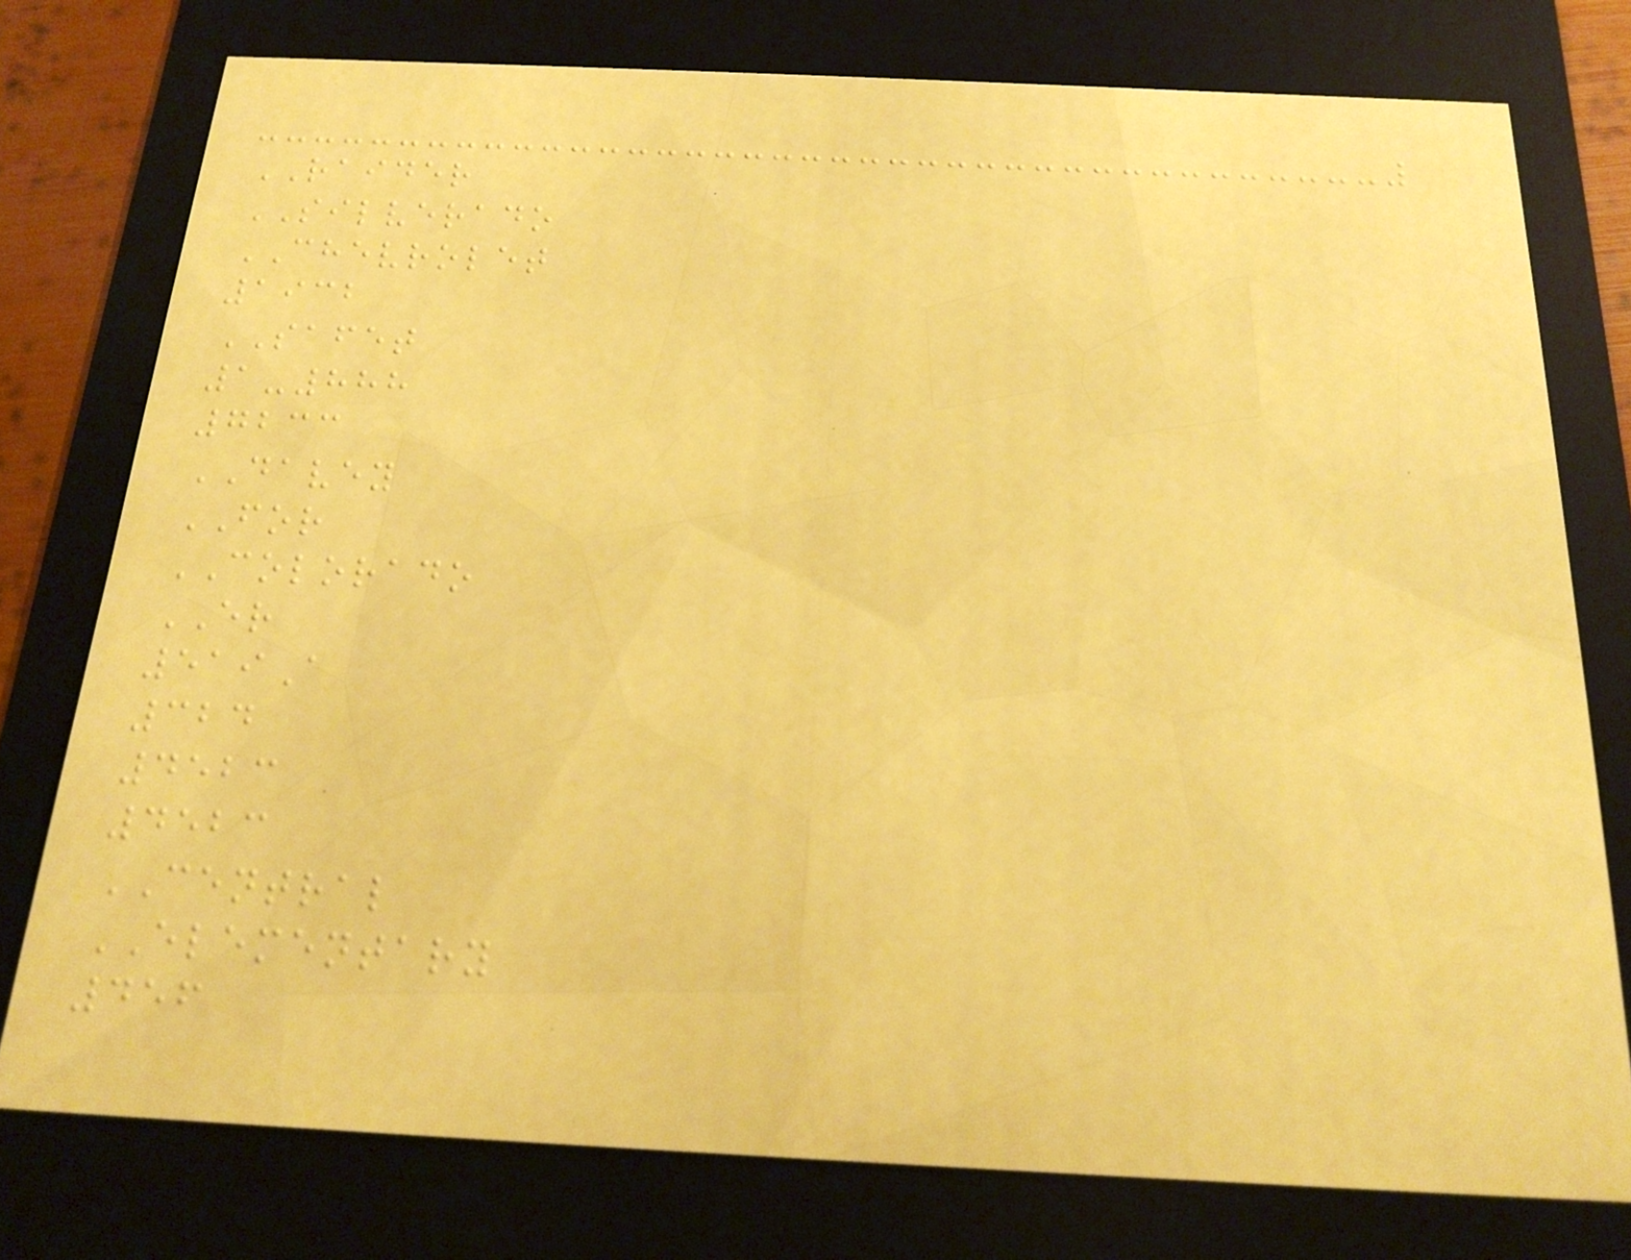RAIDER
SILVERADO
CHEVROLET
1932
SAFET
1-888
7233
DAVEY
FOR
COLORADO
ER
519A
324
4523
4523
CENTRAL
ELEMENTARY
456
